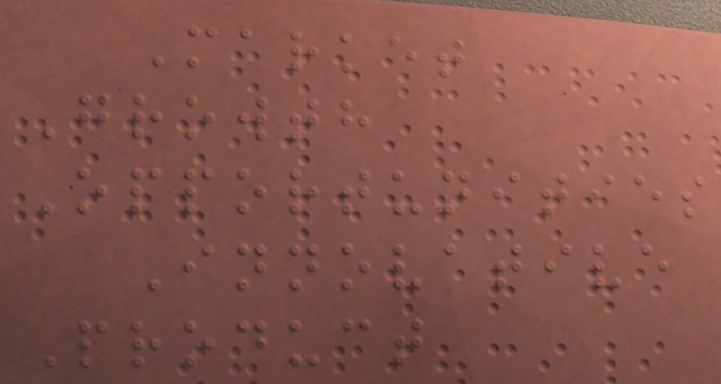Market
Growth
Opportunities
Innovative
Product
